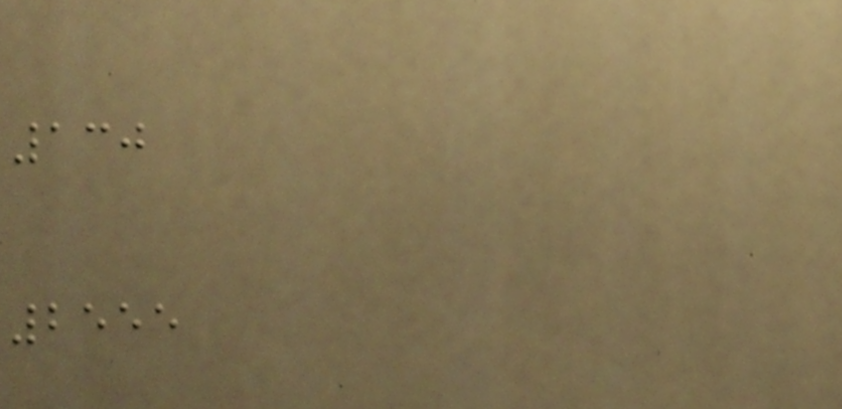130
2555
